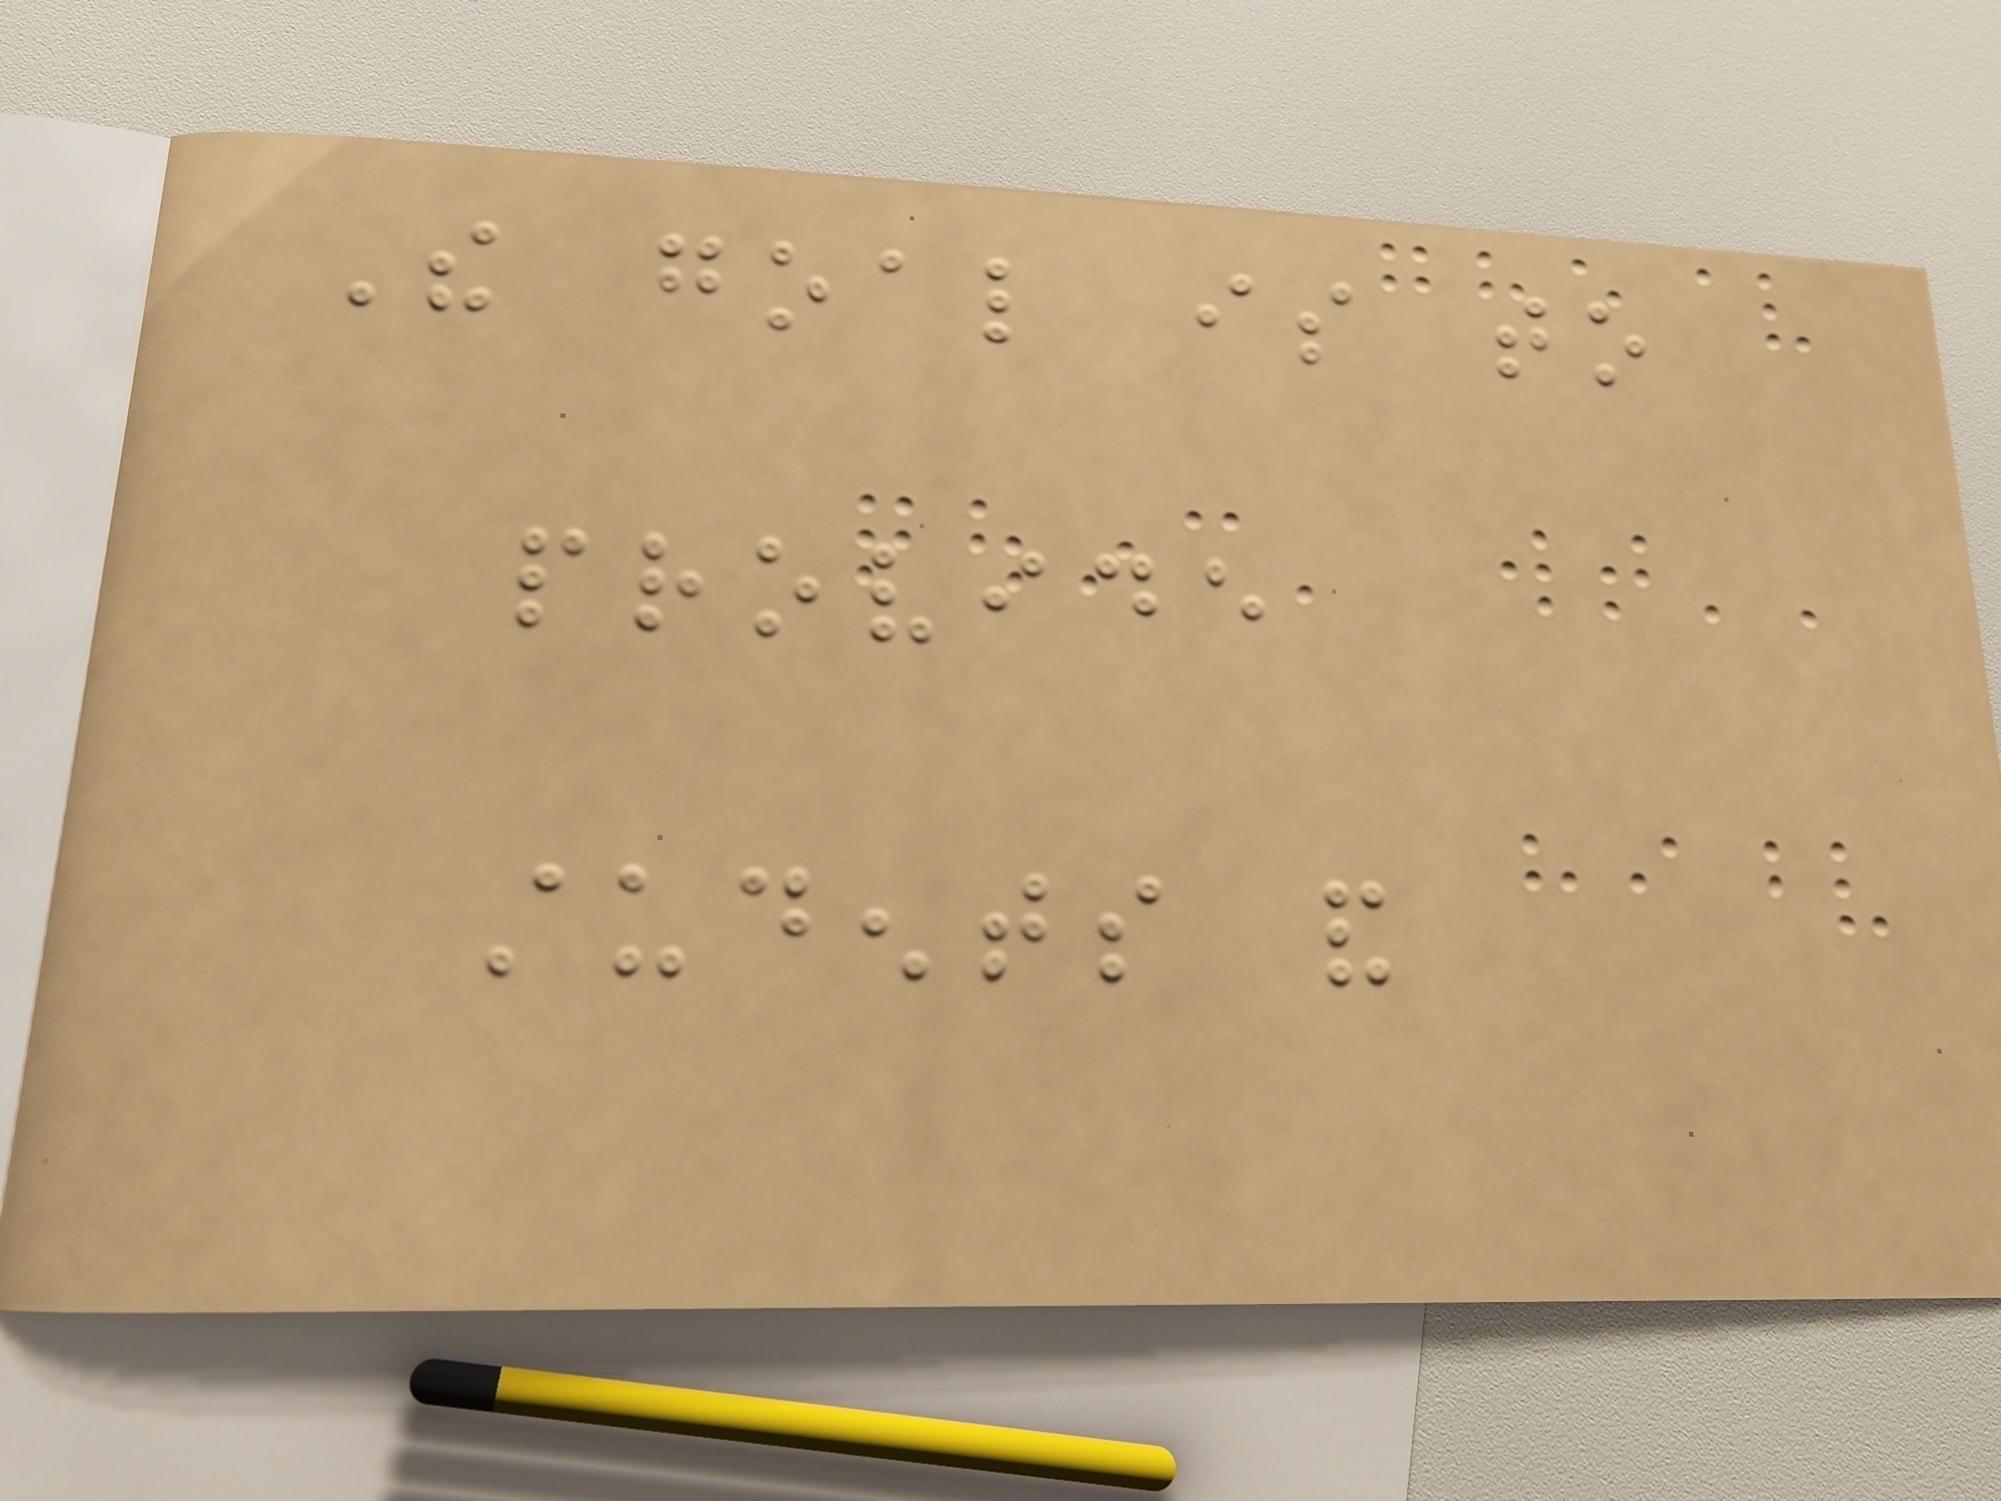The goal is to
provide
students and
